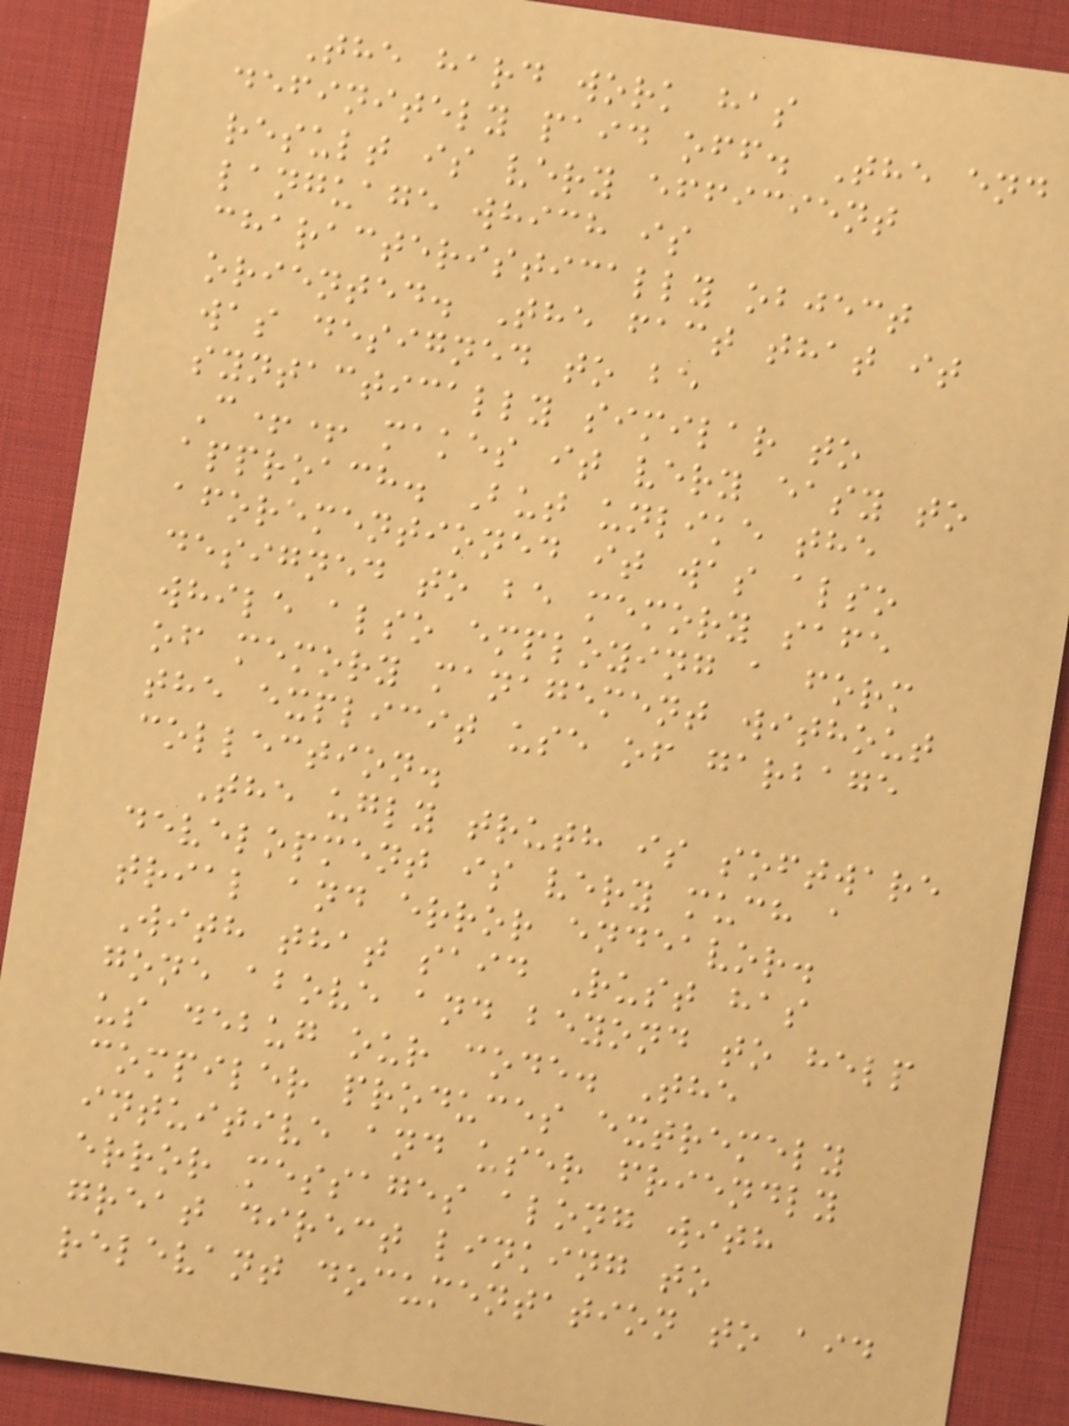The hard work has
definitely paid off. The end
result is very efficient
language which is
characteristically object
oriented. The fact that it
was designed to be
syntactically similar to
C++ makes it very easy to
approach. But unlike the
aforementioned it was also
designed to be memory safe
while also employing a form
of memory management without
the explicit use of garbage
collection.
The ugly truth is software
development is very much a
trial and error endeavor.
With that said Rust has
gone above and beyond to help
us debug our code. The
compiler produces extremely
intuitive and user friendly
error messages along with
great direct linking to
relevant documentation to aid
